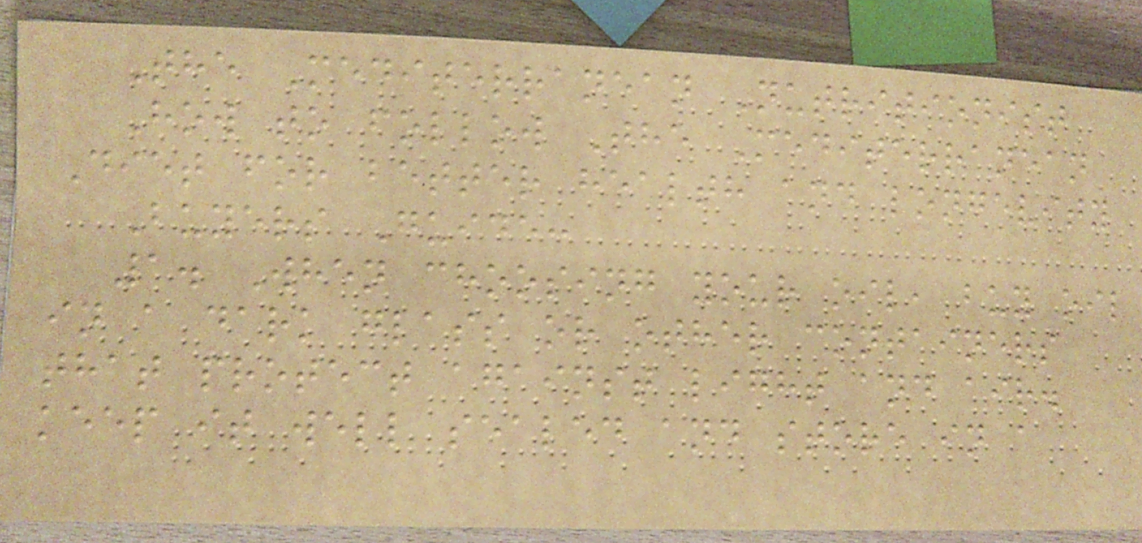The Mediterranean Nutritionist
How to follow The Mediterranean
Diet for better health and longevity
Buyers Guide:
1. When choosing your oil, buy oil
in a dark glass or other containers
that protect against light and air.
keep it well sealed and store in a
